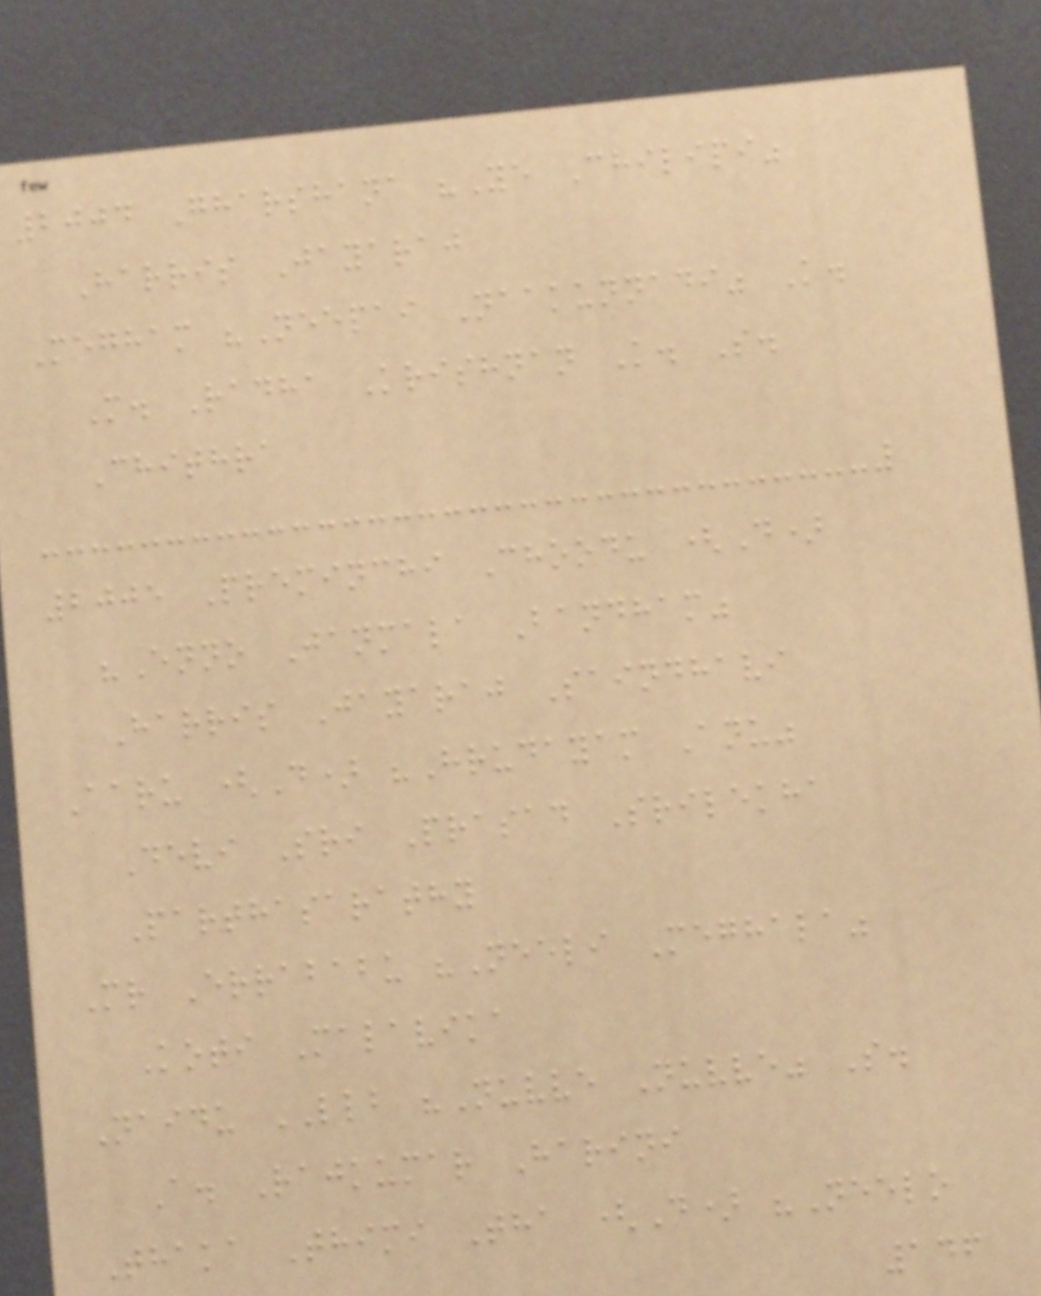2004 Gharshana "Ye Chilipi"
Harris Jayaraj
Megham "Neepai Naakunnadi" K.
M. Radha Krishnan K. S.
Chithra
2005 Preminchi Choodu (D)
"Enno Janmala Bandham"
Harris Jayaraj Saindhavi
Aaru (D) "Hrudayam Anu"
Devi Sri Prasad Srilekha
Parthasarathy
Mr Errababu "Neeli Meghala"
Koti Malavika
Naidu LLB "Nuvve Nuvve" S.
A. Rajkumar Harini
Thaka Thimi Tha (D) "Neelo
146
